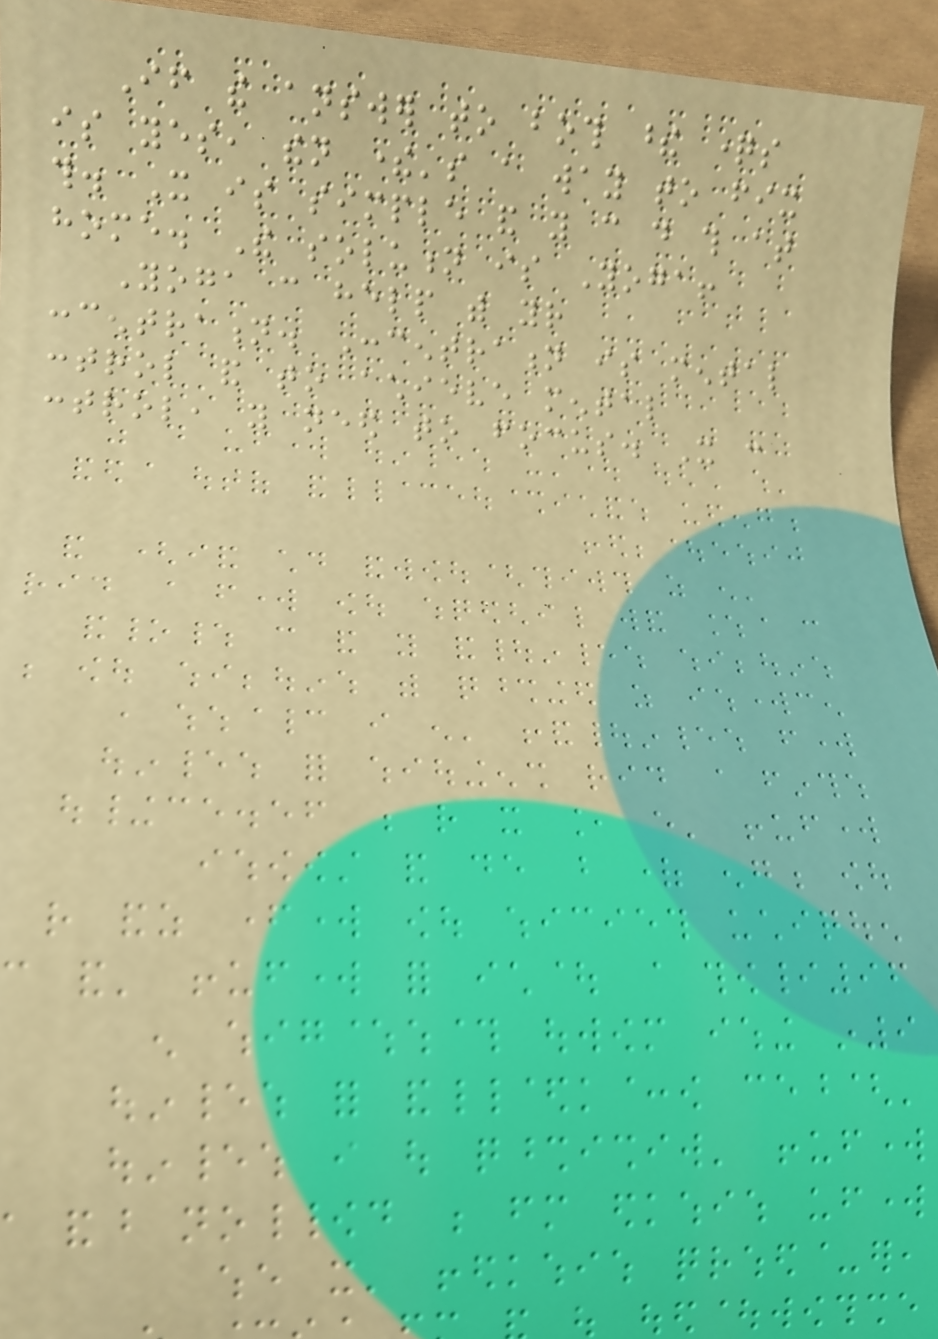If the answer to both these questions
is yes, then there's a way to fix
this. It is simple and you can do this at
home. The solution is Yoga!
Yoga can help with your
concentration. Concentration is mental
control and to achieve mental
control, you need to focus. It can
